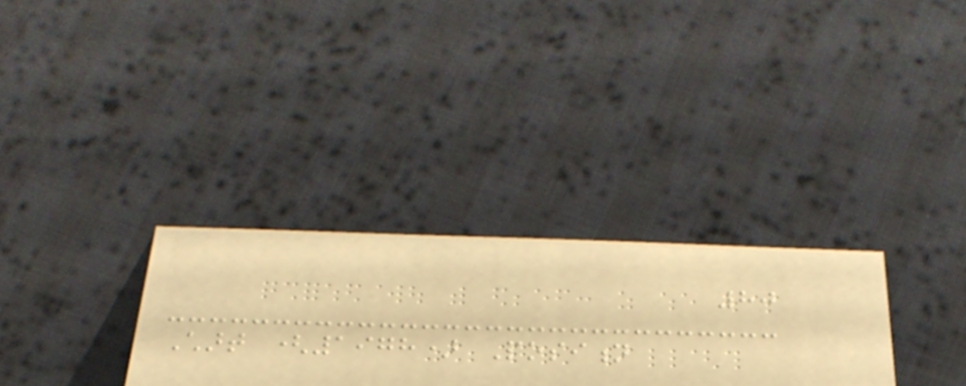80
Chart (1978) Position
